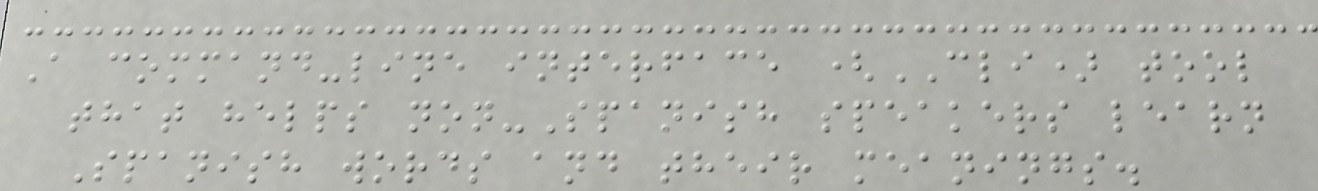A command-line interface (CLI) tool
that helps non-Spanish speakers learn
Spanish words and their meanings.
